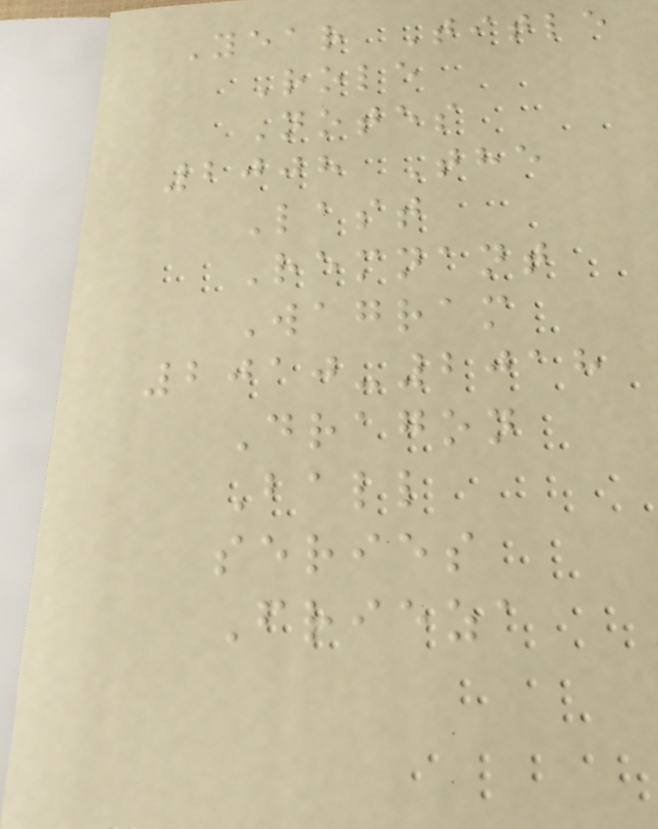Year Title
Role
Notes
2008 The
Last
Remnant
Wagram
2010-2018
Dragon
Ball
series
Frieza
